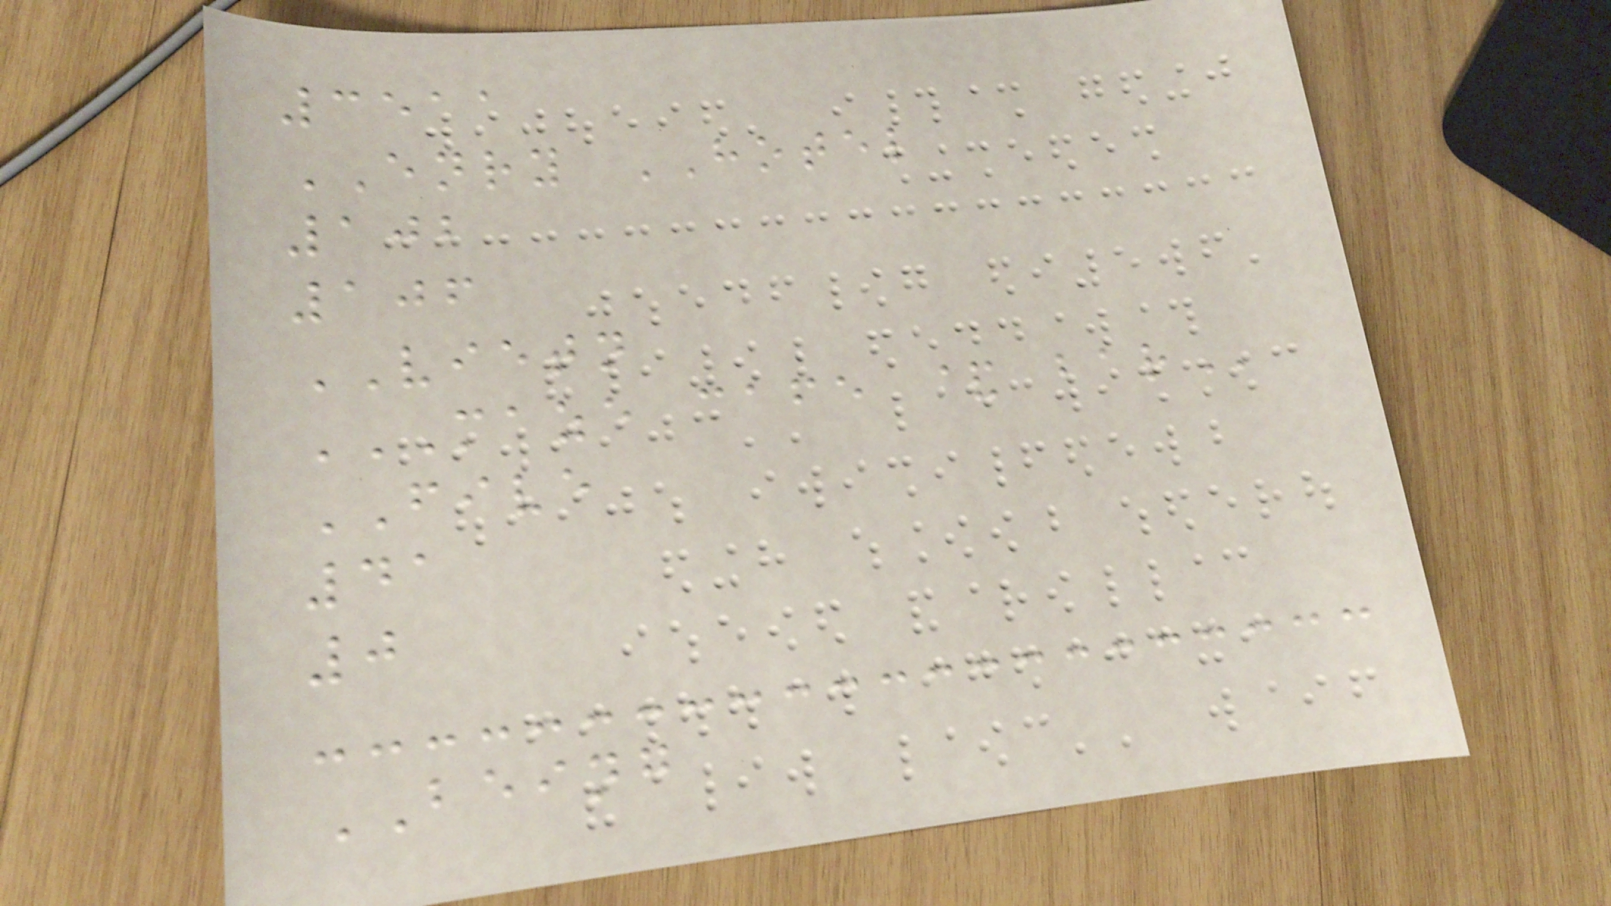3511
ENRY HOTEL
102
106
VIETN
MAZE CAFE & BAR
FIVE
41
0
BEING
